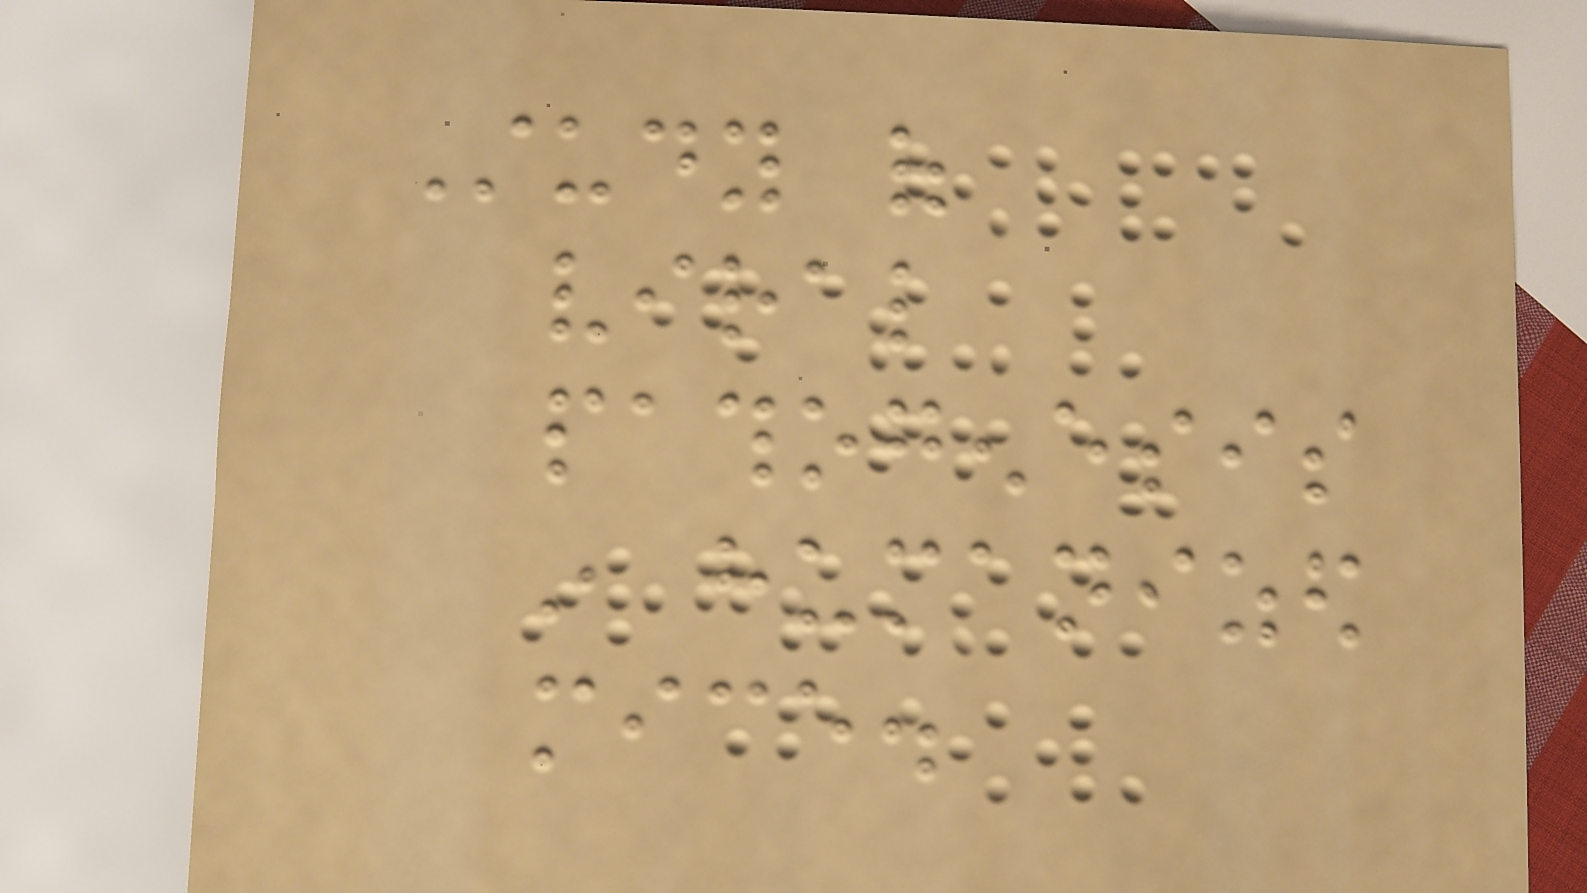Study of
viral
pathogenesis
in humanized
mice.
